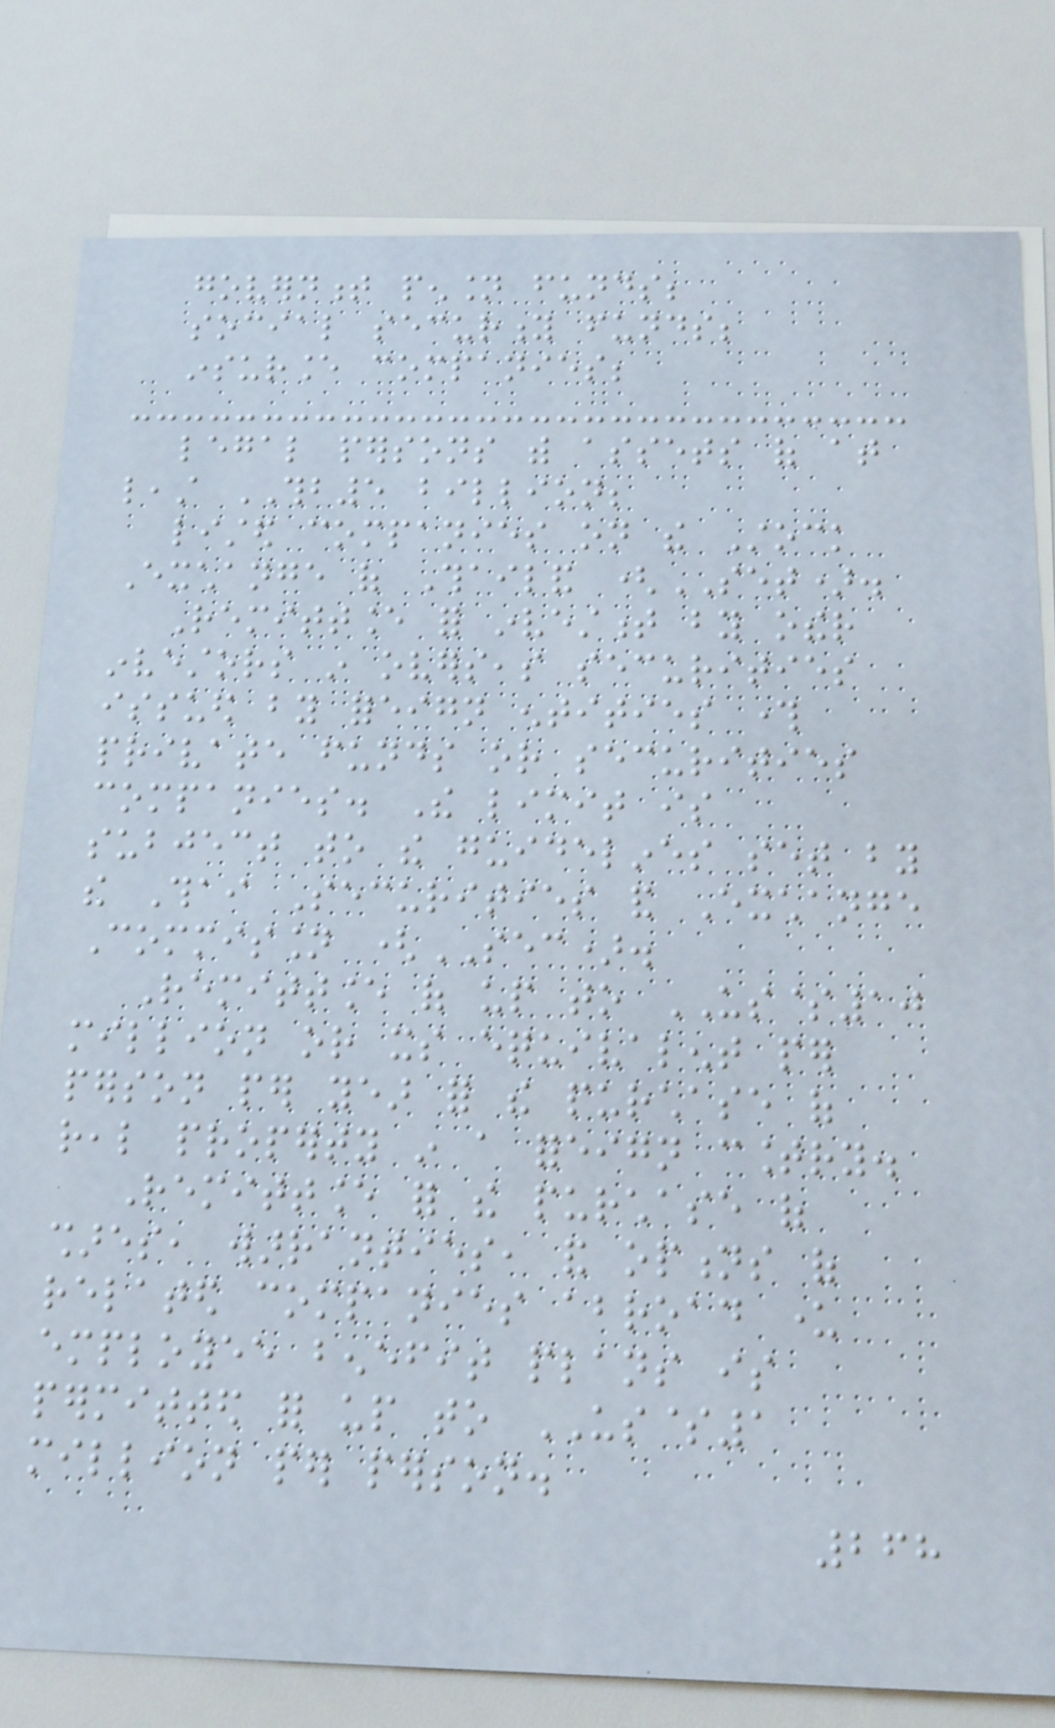government pension funds;
social security funds;
insurance companies;
legal persons with assets of at
least THB5 billion;
listed companies on the Stock
Exchange of Thailand (SET).
Remittance for investment by other
investors in overseas securities
issued by foreign entities through
private funds or securities
companies. The limit is
subject to the guidelines set by
the Thai Securities and Exchange
Commission (SEC).
Remittance of up to US$10
million or its equivalent per
person per year for the purchase of
real property in a foreign country.
Remittance for the purchase of
shares, warranties, and options of
related companies abroad under
employee benefit plans is
permitted for up to US$1
million per person.
268
